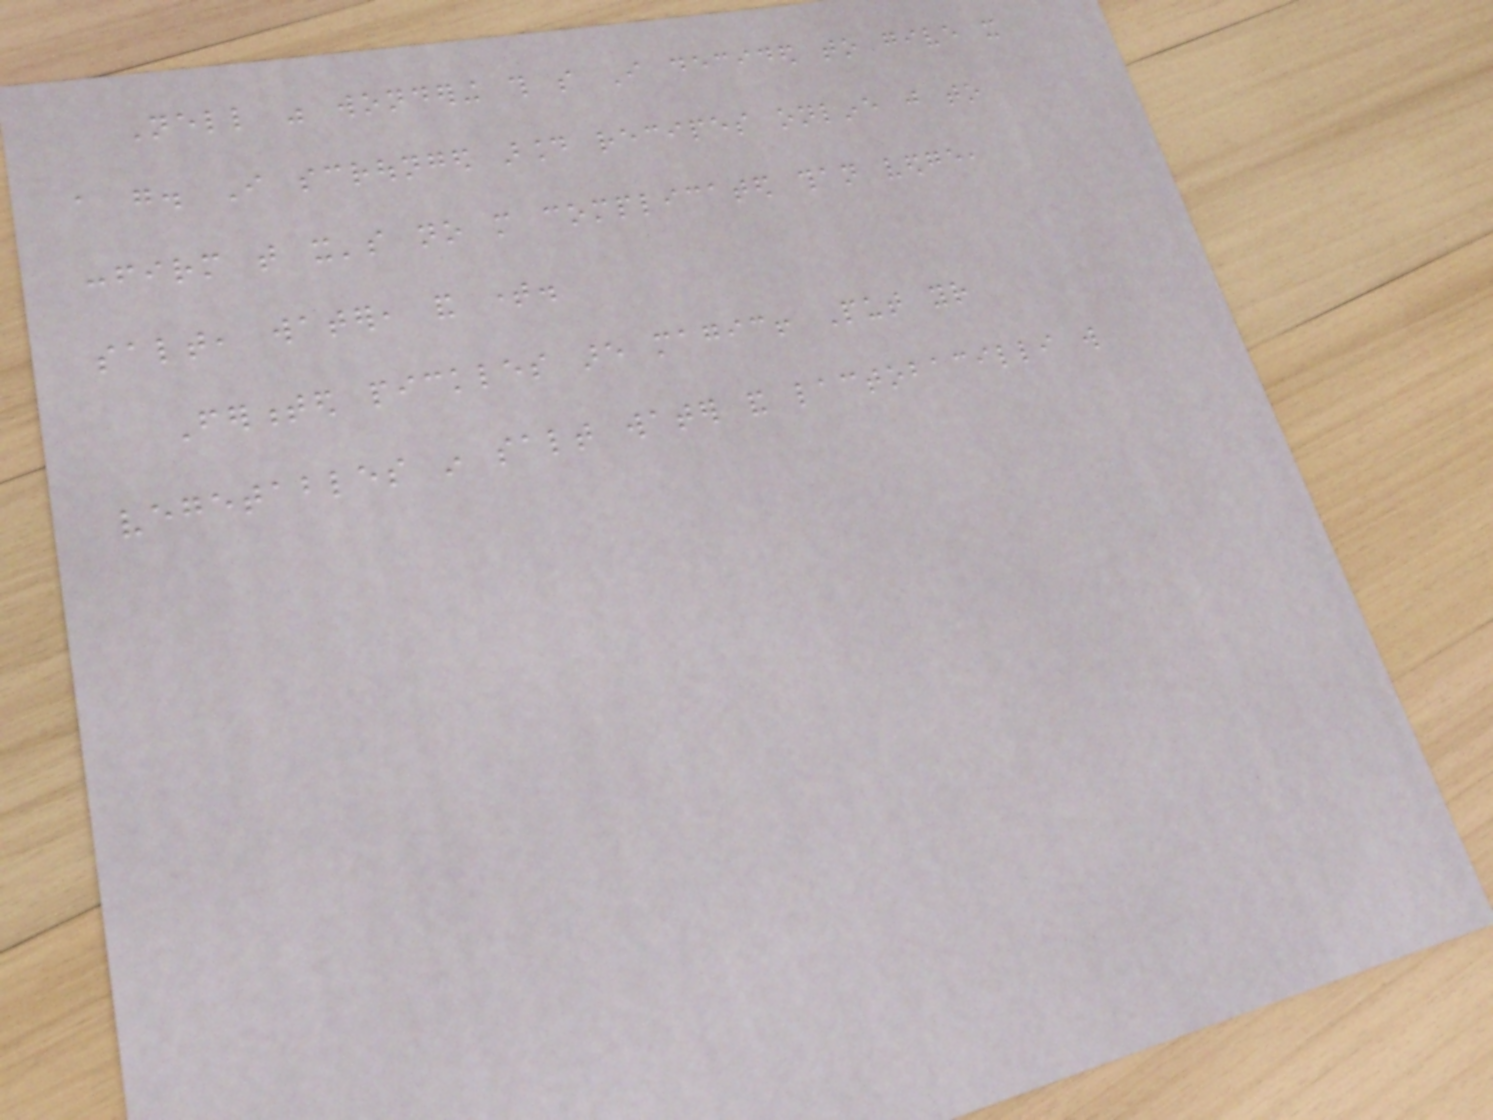Nell was wondering this so I decided to give it
a go. I scrounged around recipes online just to
confirm that it's no more complicated than vedge,
salt, water, and time.
Fermented pickles are magic! Put your
vegetables in salt water and lactobacilli will
